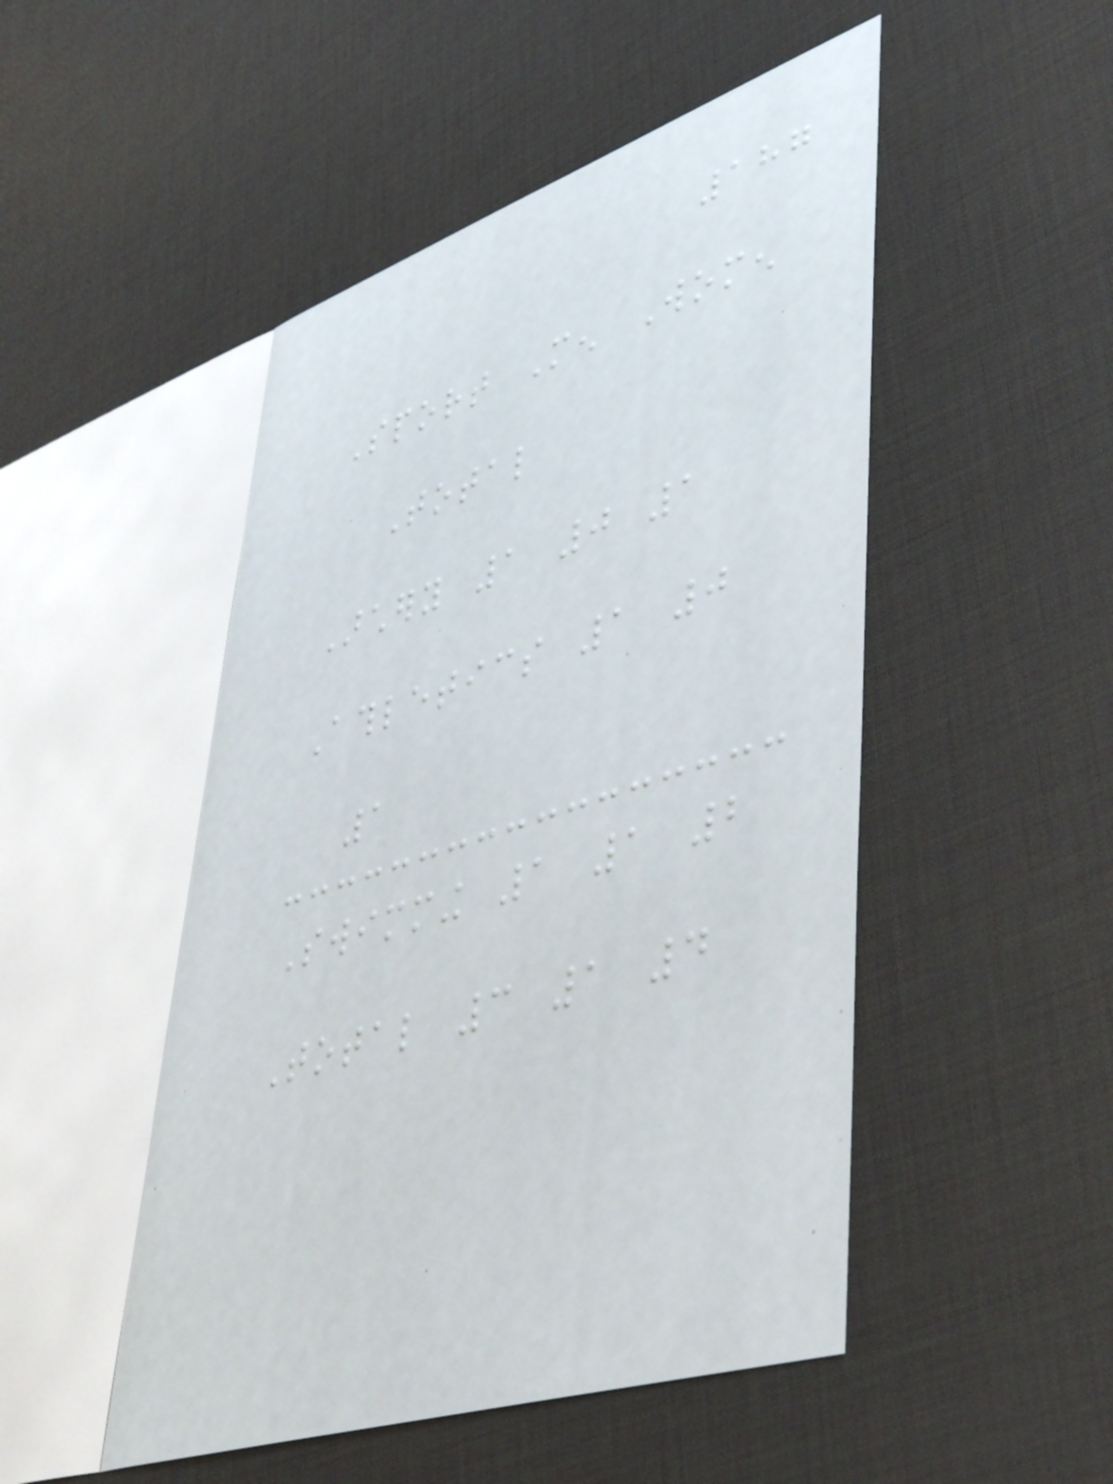187
Sport Men Women
Total
Archery 1 0 1
Athletics 1 0
1
Swimming 1 1 2
Total 3 1 4
